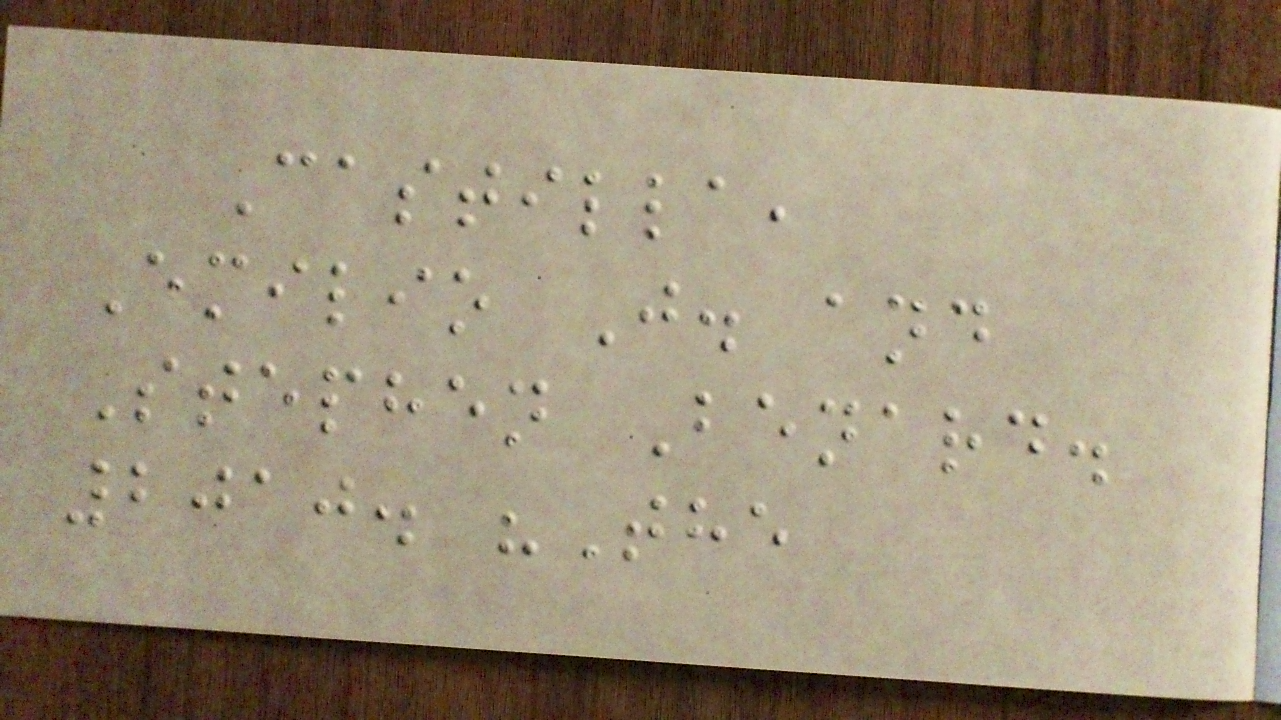Castilla,
Emilio J. and
Stephen Benard.
2010. "The
